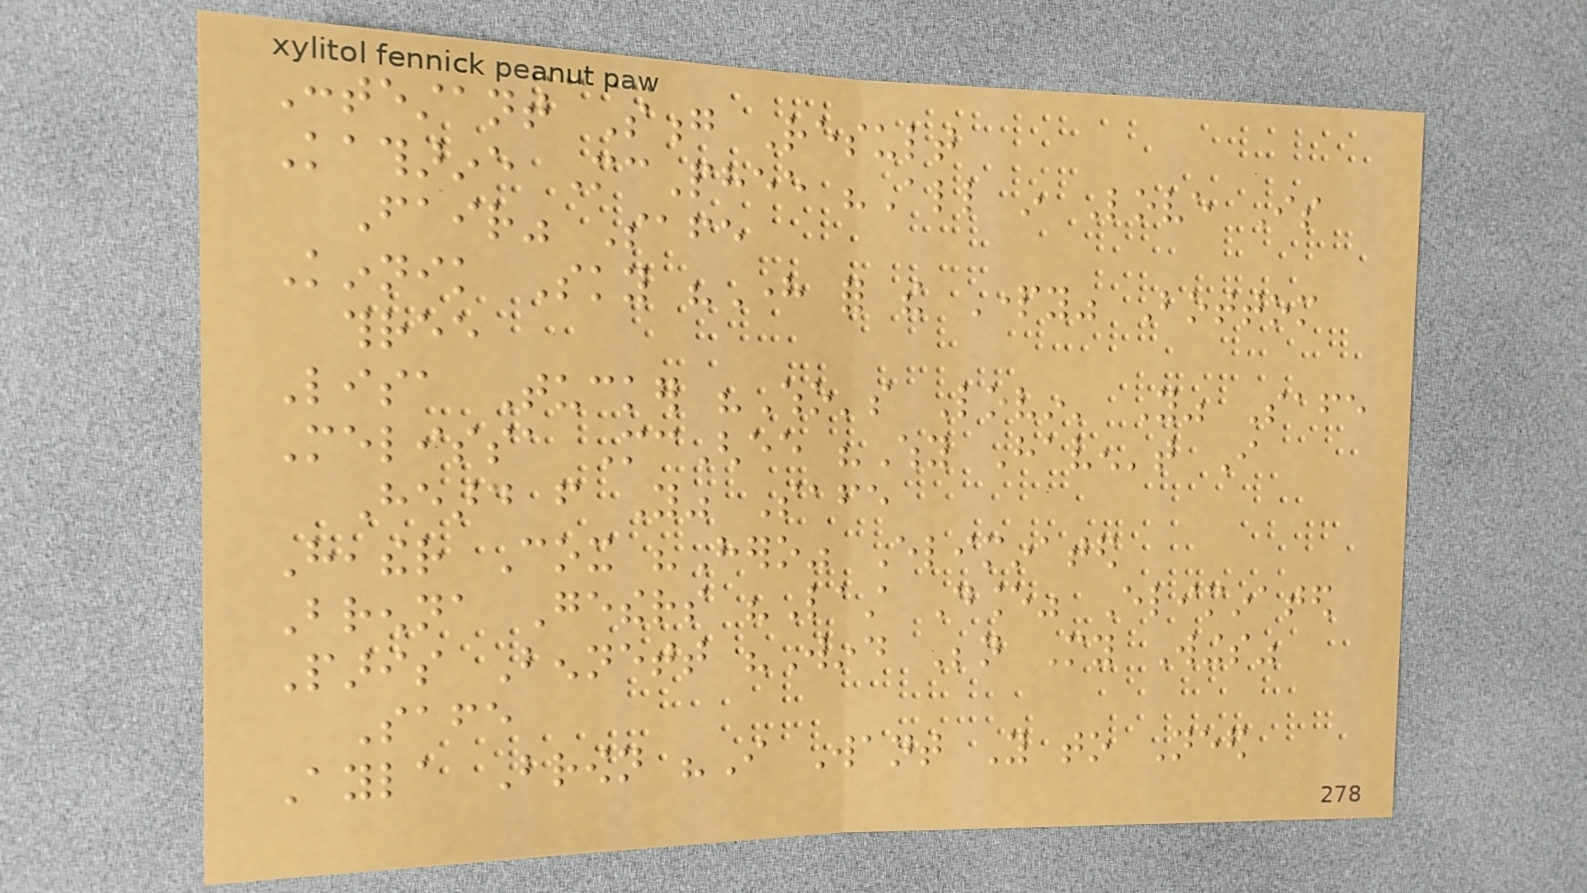Contestant Song Result
Katharine McPhee "All in Love Is
Fair" Safe
Kinnik Sky "Here for the Party" Bottom
three
Lisa Tucker "Who's Lovin' You" Safe
Melissa McGhee "Why Haven't I
Heard from You" Safe
Heather Cox "Hero" Eliminated
Brenna Gethers "Last Dance" Eliminated
Paris Bennett "Wind Beneath My Wings"
Safe
Ayla Brown "I Want You to Need
